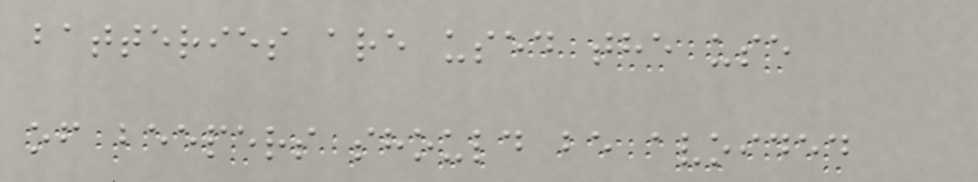batteries are used the use
of beepers should be avoided
